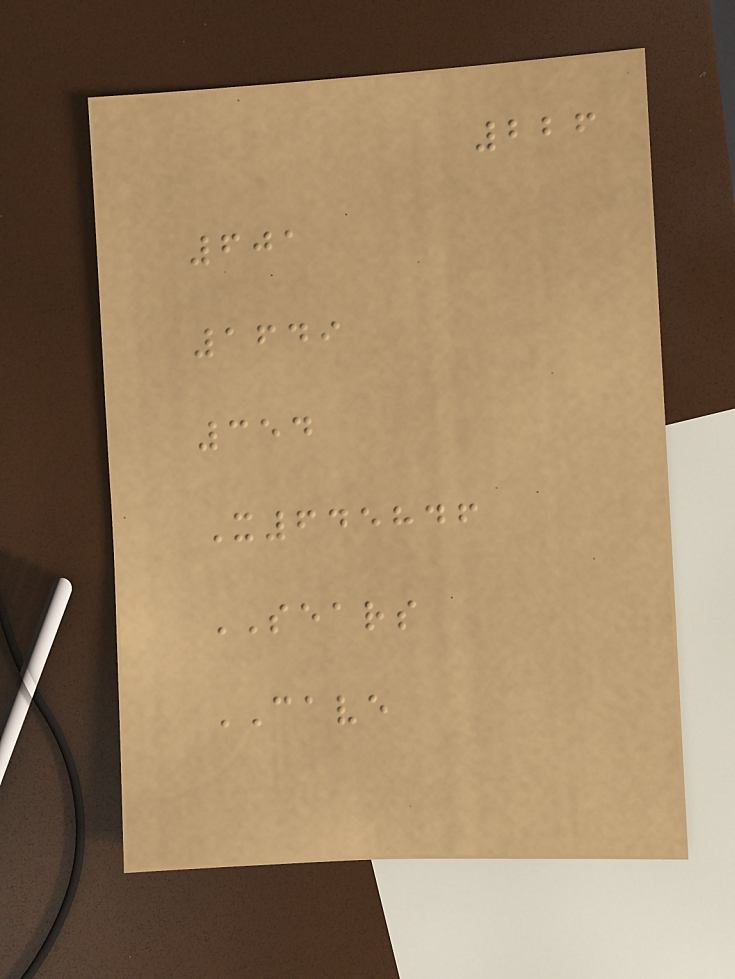226
601
1649
354
X645846
SEARS
CAVE
